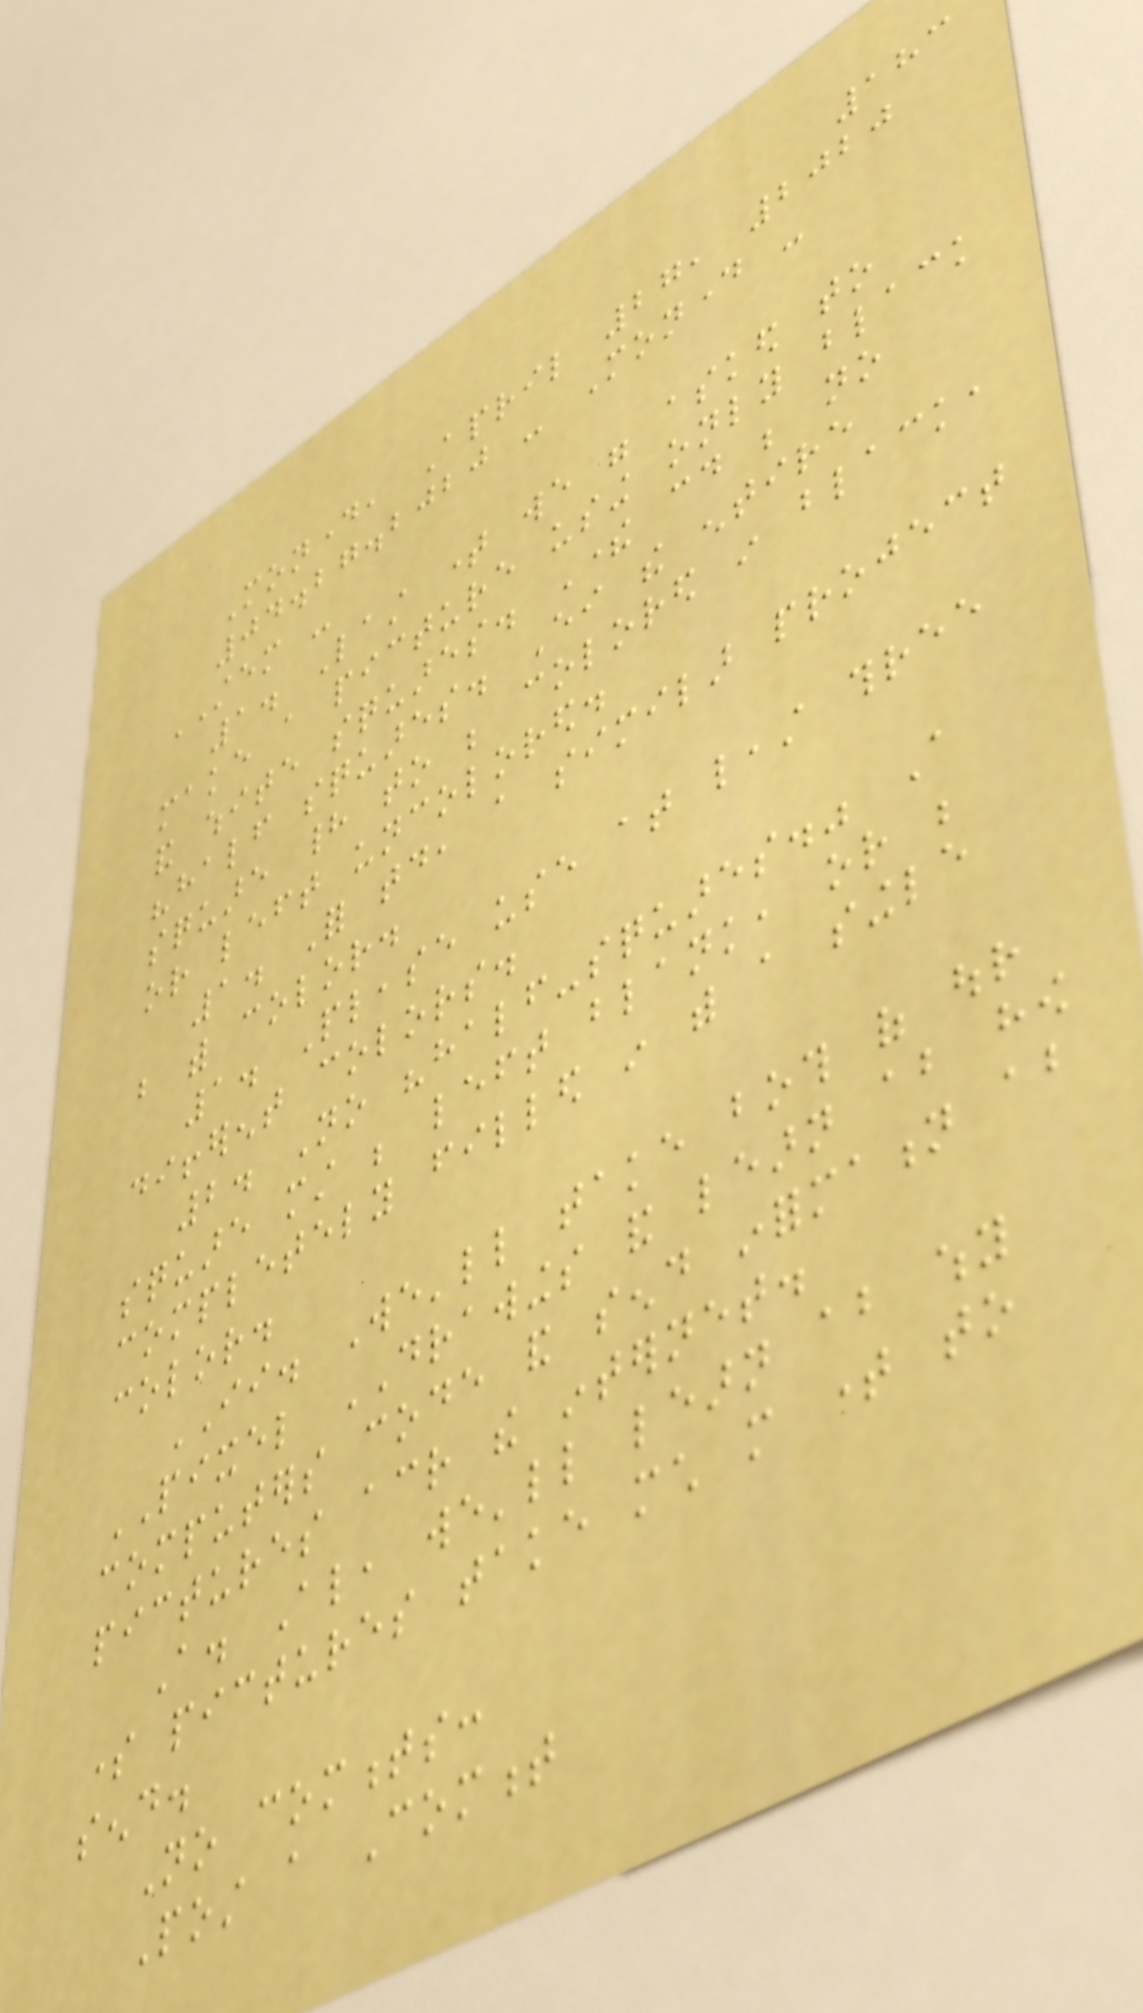183
Monday, April 27, 2020
04.27.2020 - Monday -
STEM -
1. Last time we were asked to
make a picture using only black
and white squares. There could be no
"half squares. Either the entire
square had to be colored in black,
or left uncolored.
1. For today, a similar project
but with color.
1. Please use at least three
different colors.
2. No "half-squares." A
square must be left blank, or be
completely filled in with a single
color.
II. We'll take both of our
PIXEL DRAWINGS and learn about how
computers code and send information about
pictures across the internet.
A. Also, we'll learn about why
some pictures take much more time to
send.
No comments:
Post a Comment
